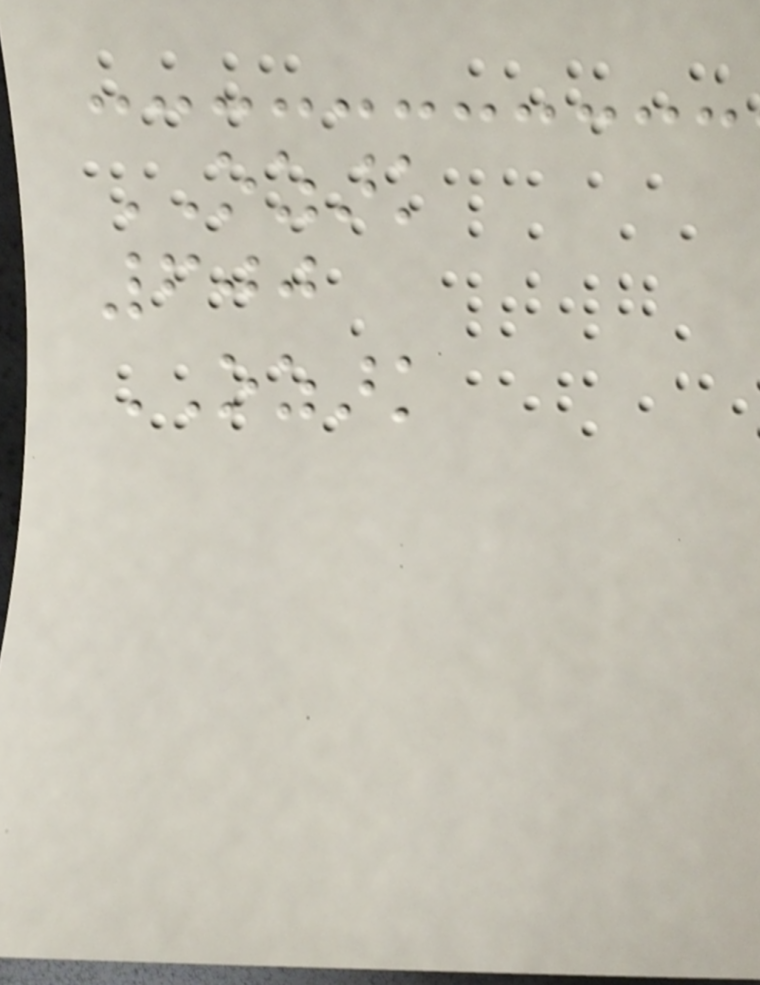OZARK
600
OZARK
